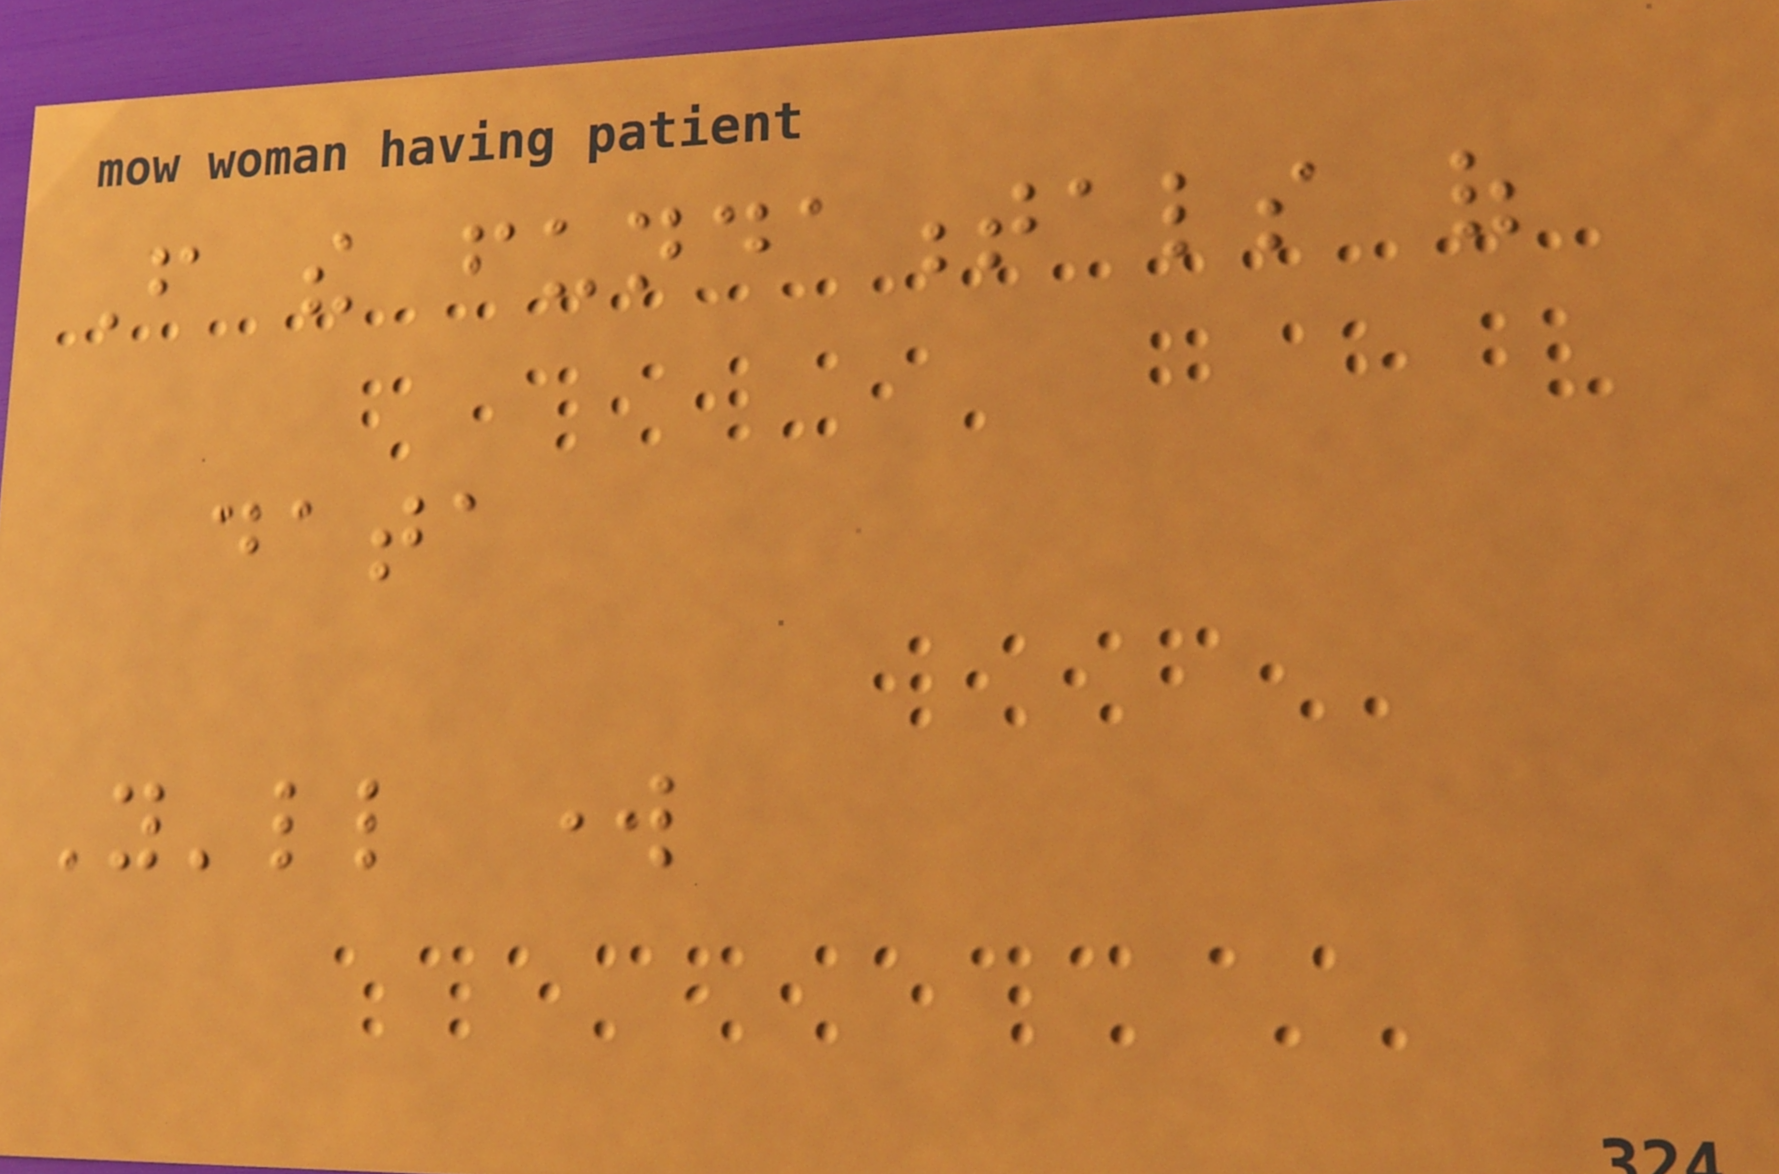From the fundamentals of
data
You'll work
